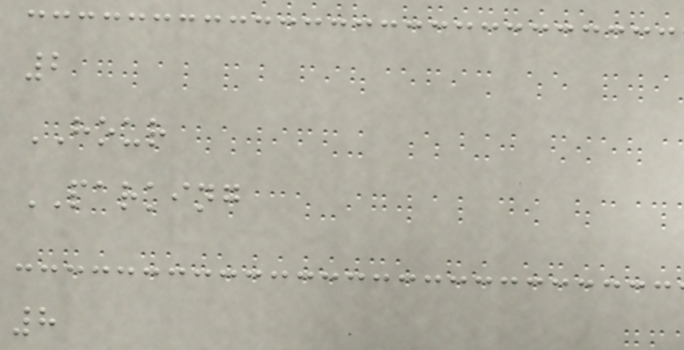2
HOUR
PARKING
8
